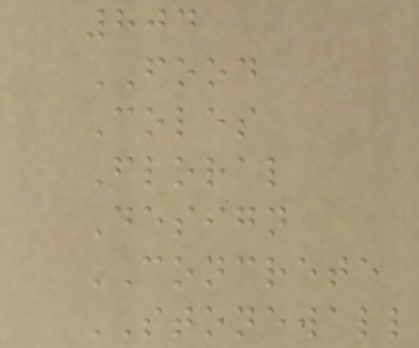804
FOOD
Coles
Floral
Design
CONCRETE
STONEWALL
